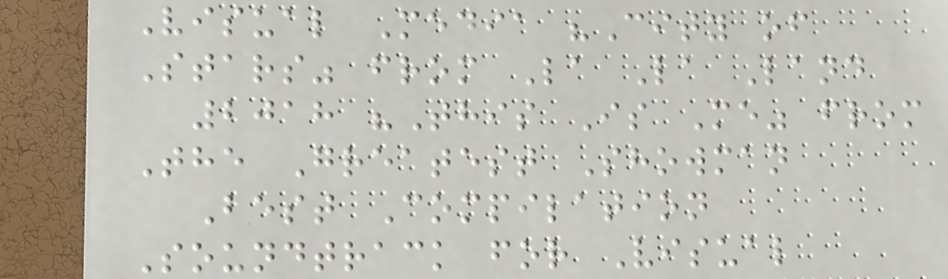Visual Media "City of
Stars" from La La Land
2018 "This Is Me" from
The Greatest Showman
Best Compilation
Soundtrack for Visual
